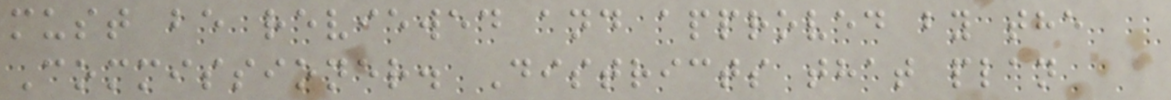must be reviewed and approved by the
Commissioner. Districts that plan
